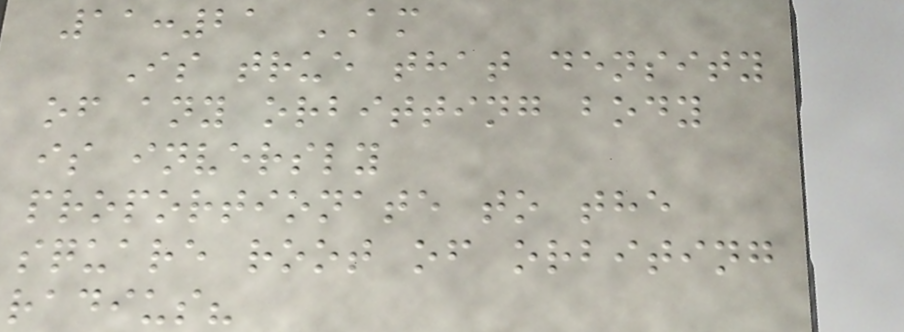11:21 AM
Is true that density
of any orbitting body
is inversly
proportionate to the
square root of orbiting
radius?
